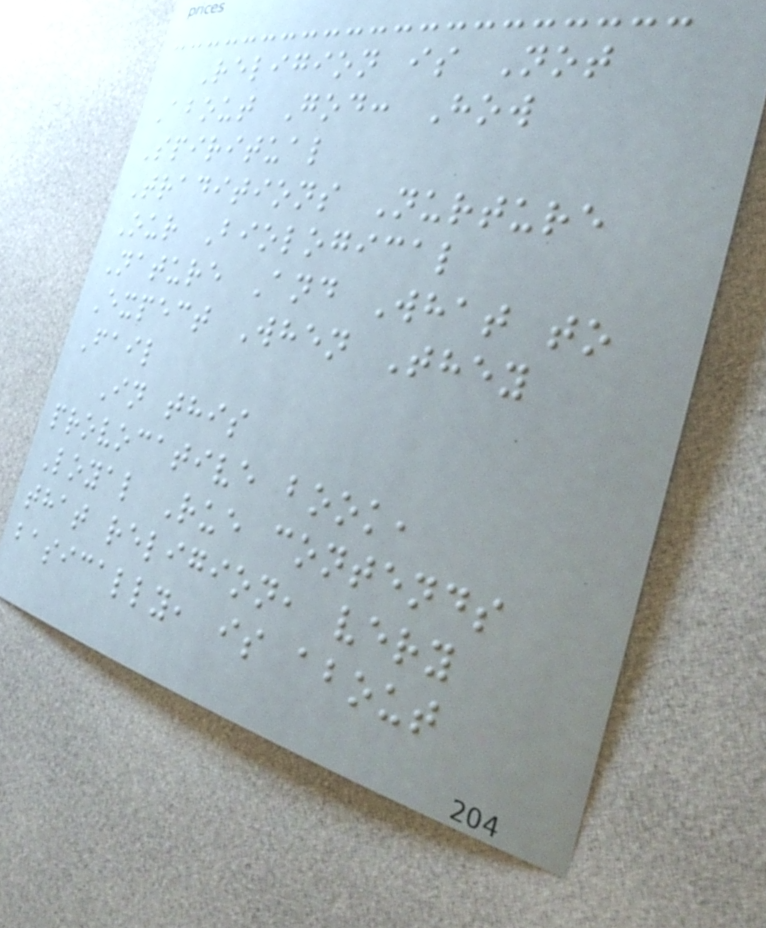Religion is Not
About God: How
Spiritual
Traditions Nurture
Our Biological
Nature And What to
Expect When They
Fail
In this
provocative book,
Loyal Rue contends
that religion, very
basically, is about
